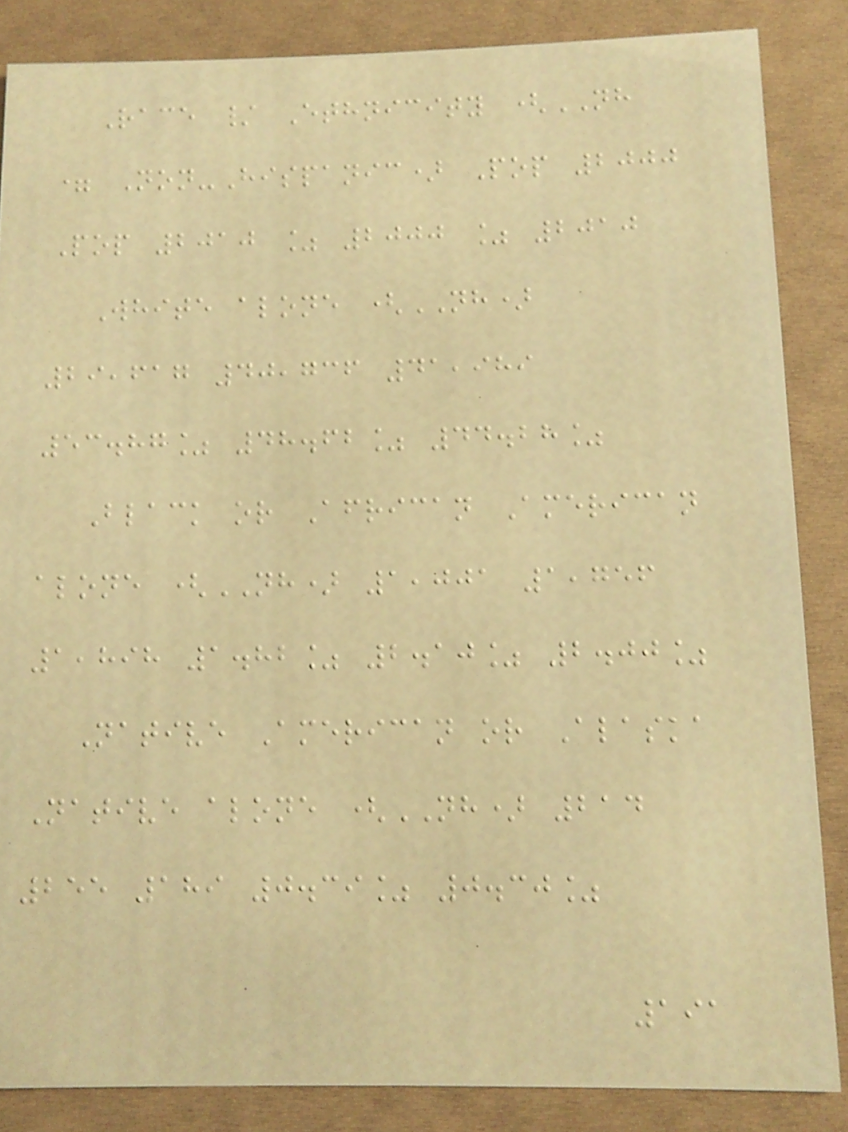Race / Ethnicity (NH
= Non-Hispanic) Pop 2000
Pop 2010 % 2000 % 2010
White alone (NH)
29,617 40,736 41,989
53.87% 48.62% 44.28%
Black or African American
alone (NH) 1,001 1,756
1,898 1.82% 2.10% 2.00%
Native American or Alaska
Native alone (NH) 214
255 189 0.39% 0.30%
191
